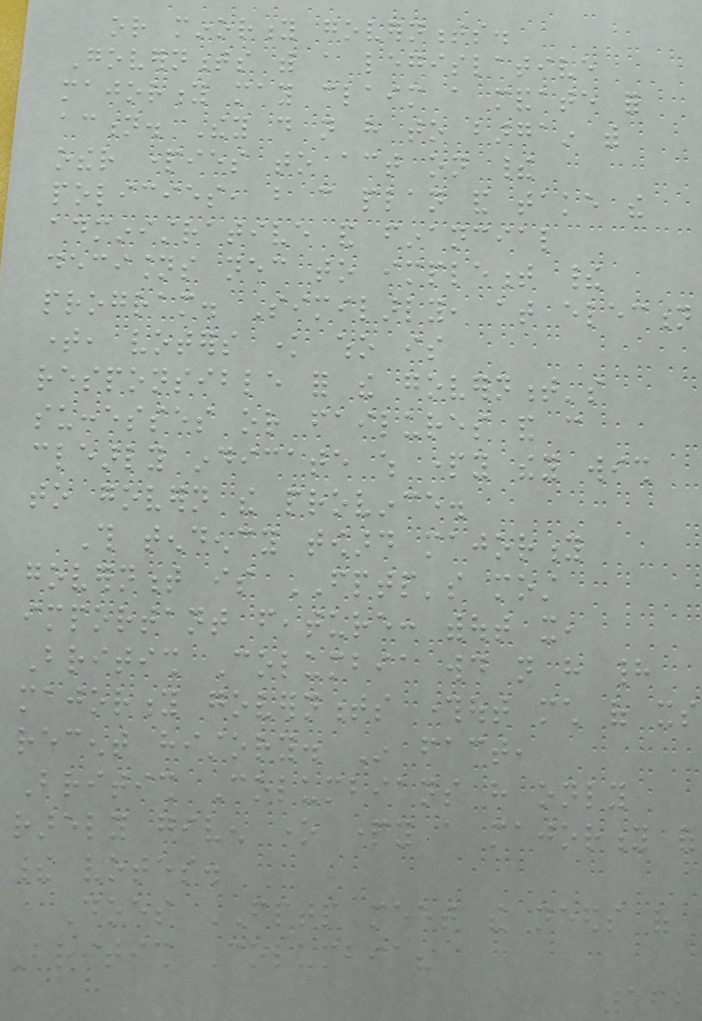or minority governments.
Governments with a legislative
majority may claim a mandate for
action. They do not have to bargain with
other parties to act on their
policies, but can plan and take the
administrative and financial
decisions necessary to implement their
program. Similarly, at election
time, voters know who is
responsible for the government's
successes or failures and can
clearly indicate which party they wish
to govern the province.
This tendency toward majority
government is FPTP's most
important feature: without it,
British Columbia would not have had
majority governments throughout much of its
recent history. In fact,
British Columbians have only
rarely given one party a majority of
their votes.
Does FPTP meet the needs of
British Columbia?
162
